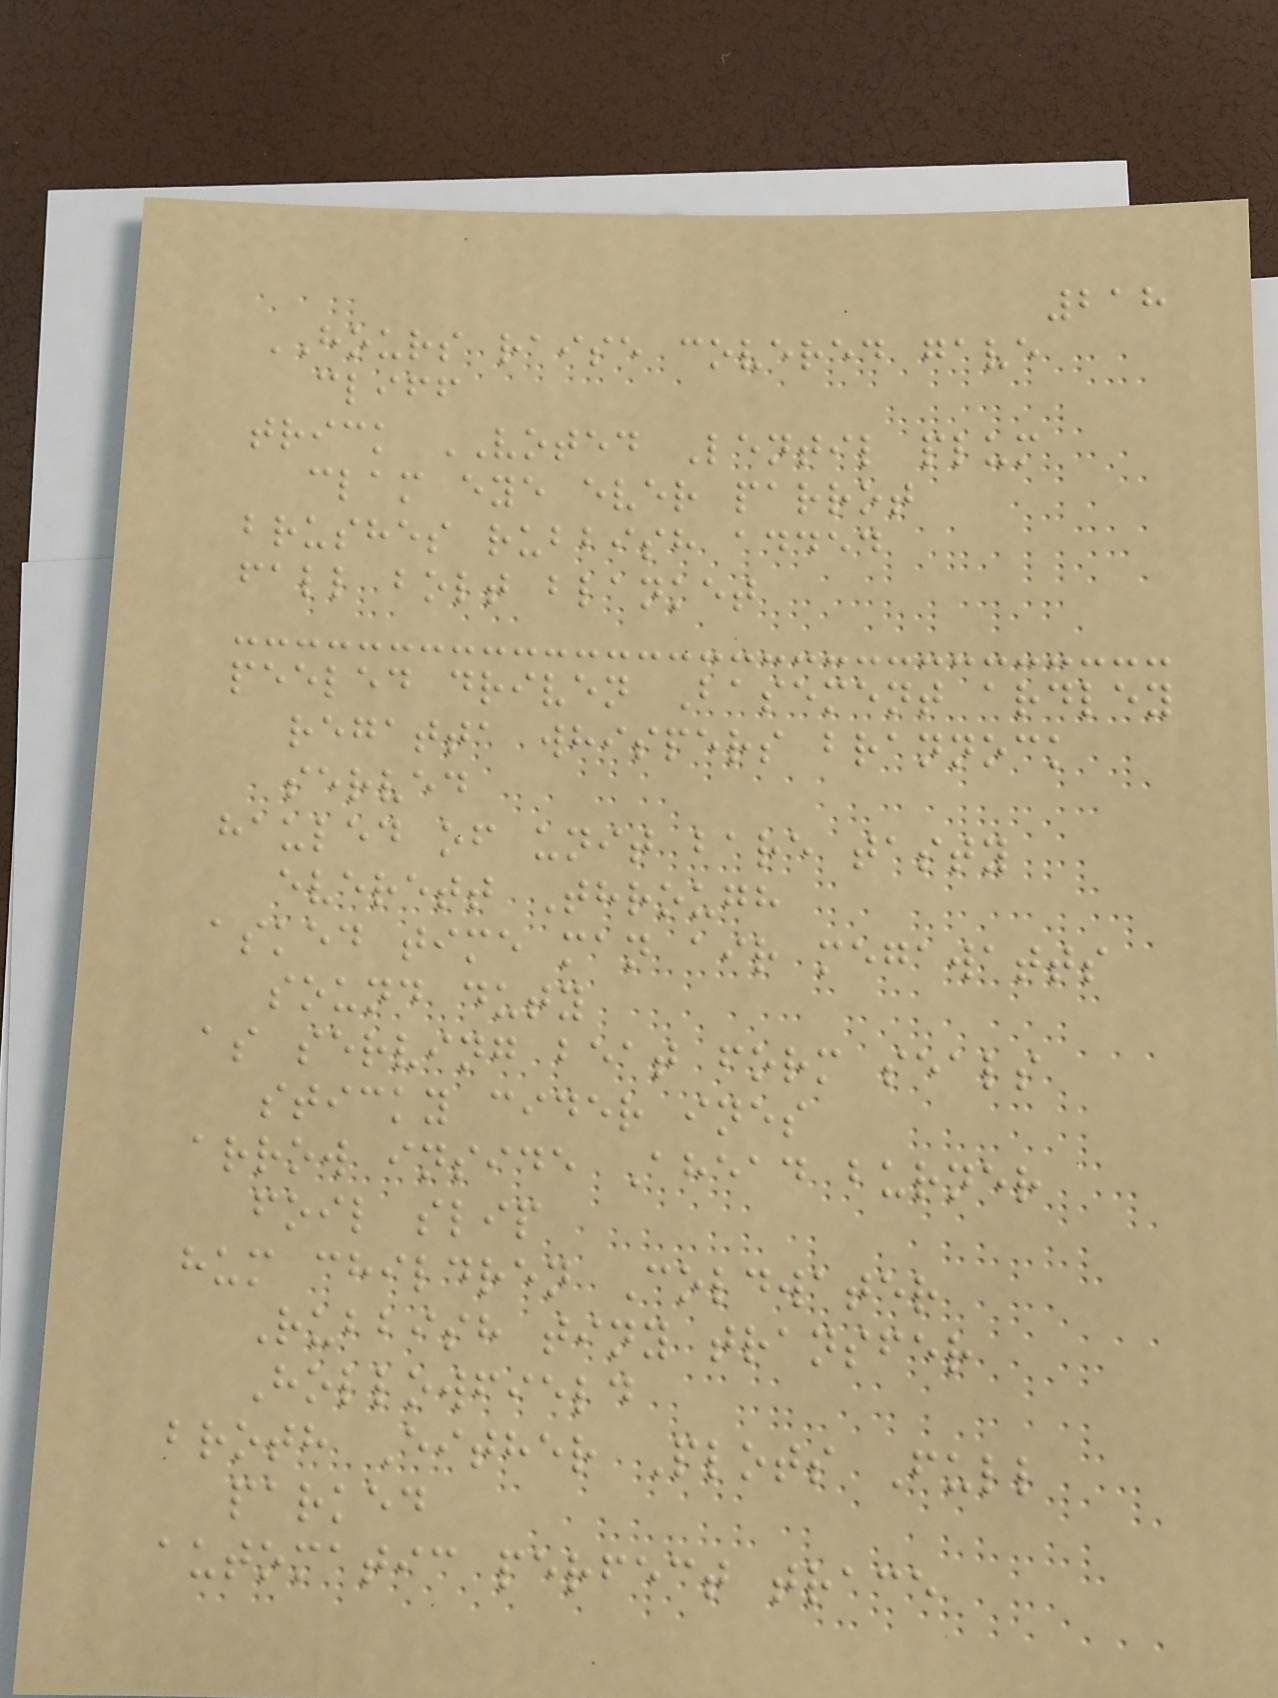218
HOURS raise covered gave
cliff
trick VOTED Lentil plum
clam eye ever parrot
brushes rubbish added
fall bolt blanket
peeled driven Basement ardley
regatta whispers brannock
served
hauled of unit bare tasty
everett Through
asked time man air megawatts
sound duty
as serving beat form seals
sticky cider ines
arrow inside Ahead burner
foil slip
hum children Coldwater
Rubbish tiny transfer
Hollowfield
broth Either Plots Full
parked
automatic perfect trace
